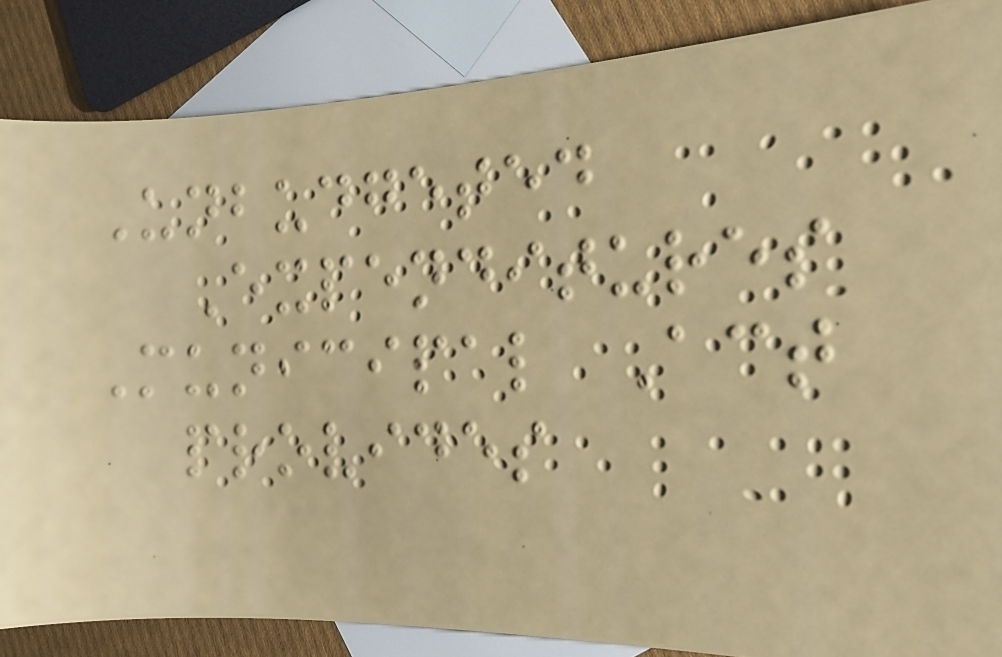Unbudgeted
Expenditures
Municipal Act
provides
